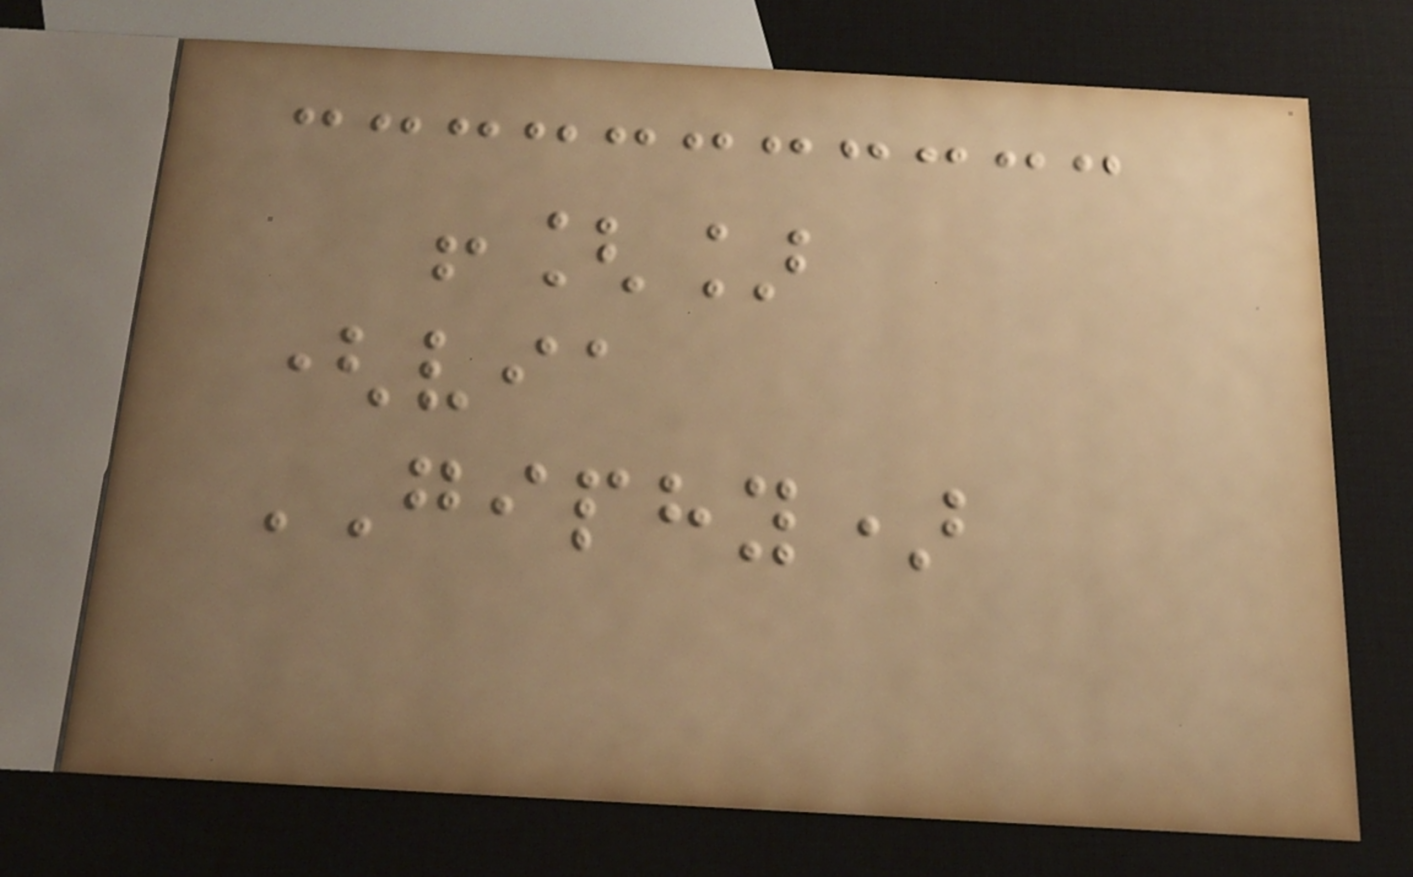![]
(via
GIPHY)
